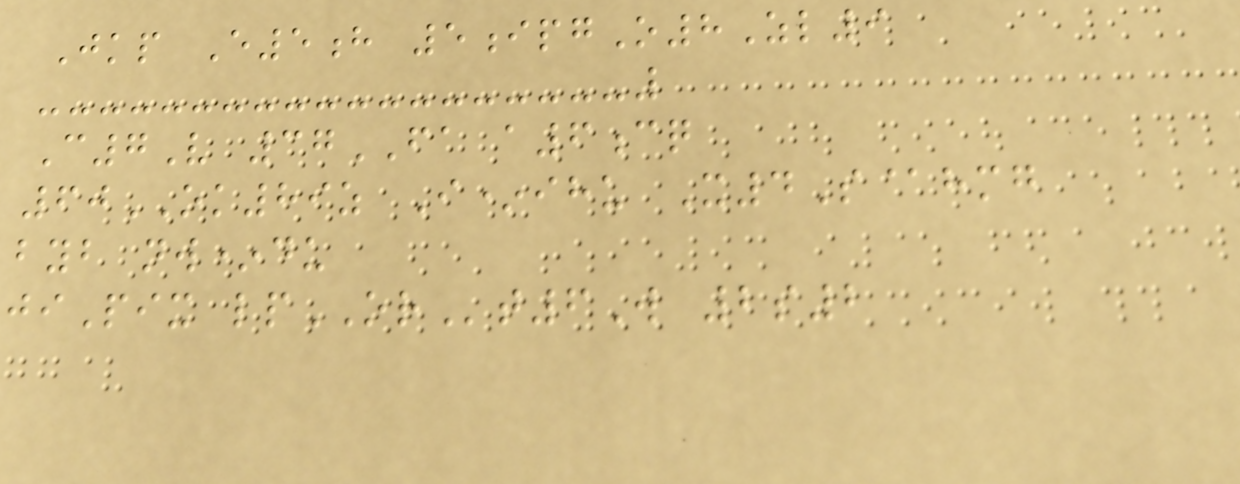Jkp E5h 5ipgO8Zl9
C7V 37FA a6cq
60OK89z I*ihu X4S@hmg
byb nw*du
jiPix lpORt6W 2s2
